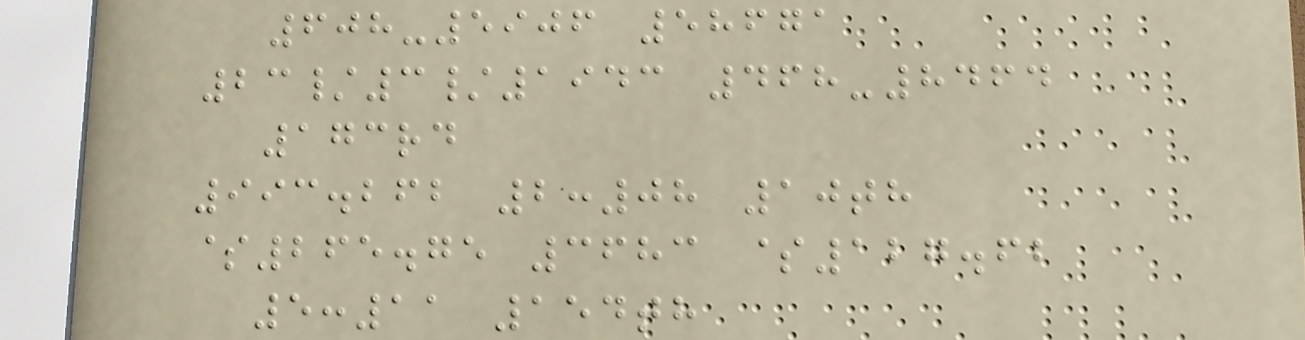608-5906 58671
23/3/1943 468-8464
173rd
993.262 2:08 10th
$265.75 3683 $127.62
5:11 154th
